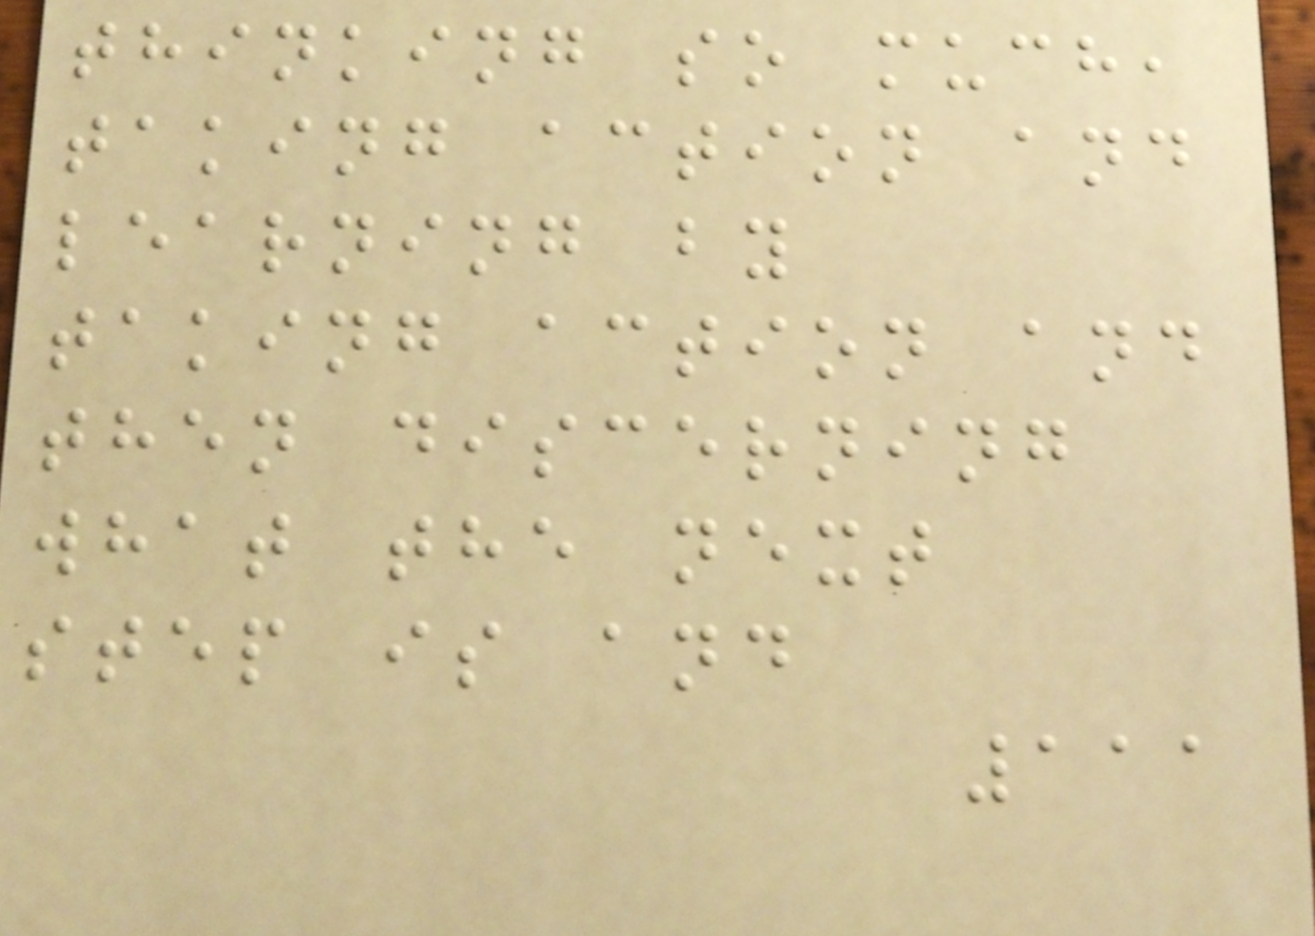thinking so much,
taking action and
learning by
taking action and
then discerning
what the next
step is and
111
